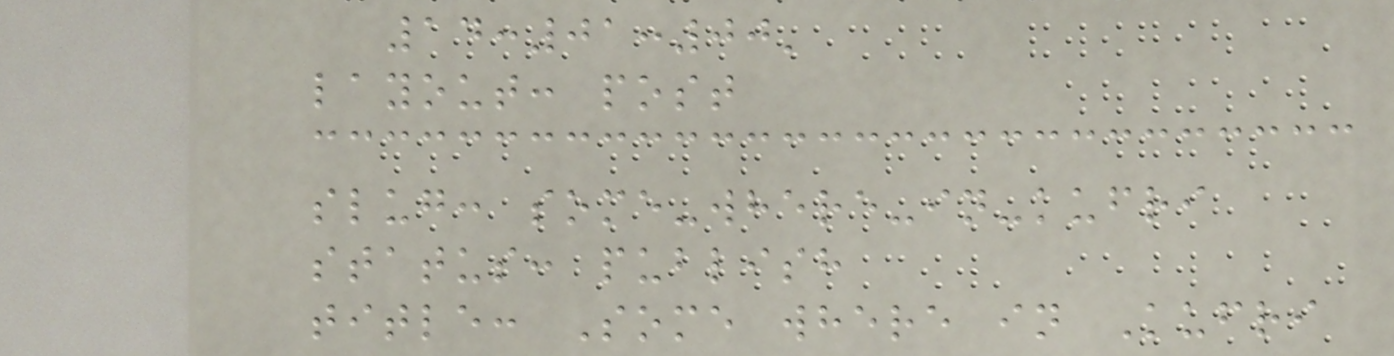14:01:00'
layout: post
slug: some-where-in-kufri
status: publish
title: Some where in Kufri
